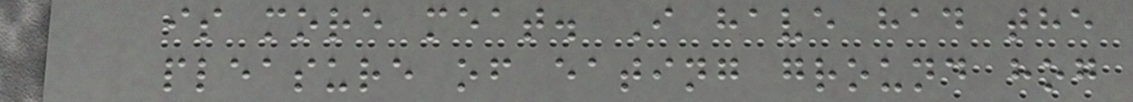is more meat. I have had the
pleasure of eating ground hog
